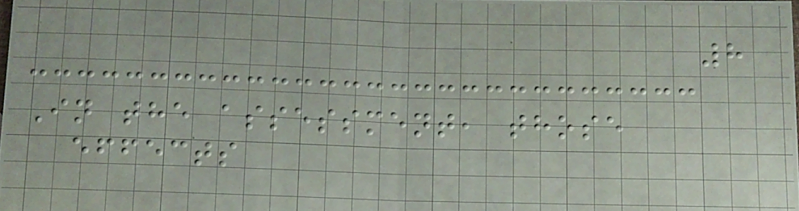8
In the assessment, those
effects
